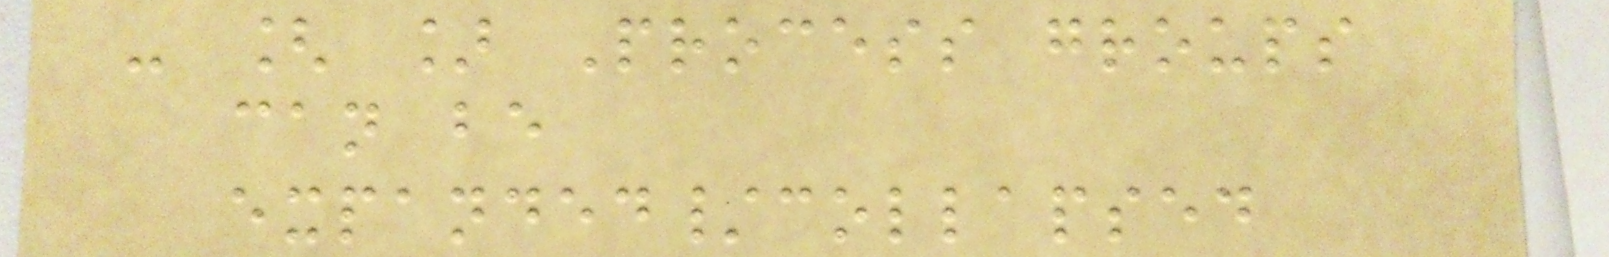- [ ] Process groups
can be
expanded/collapsed
